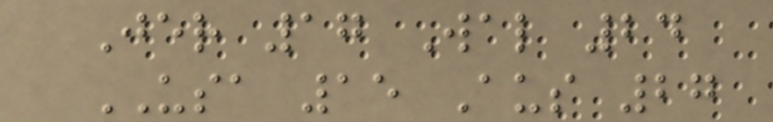Jer 17 Wal 24
USA 15 Aus 27
